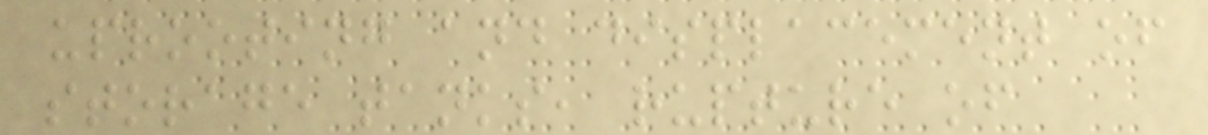uprooting and displacement of
storage tanks, rupture of
